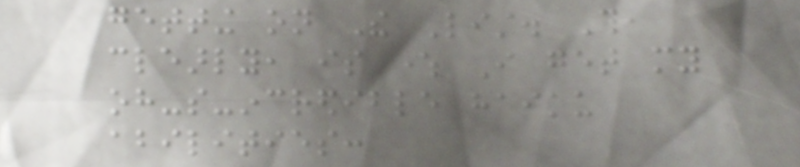getting on The List. This,
clearly, is where I get my
oh-so-incredible haiku
abilities:
